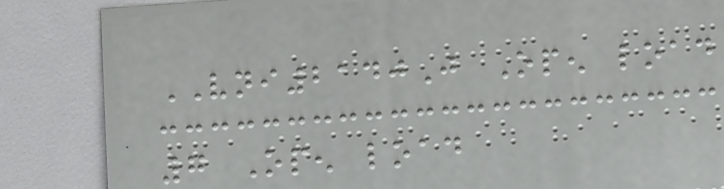VNI2140J Open load
7 Open load
